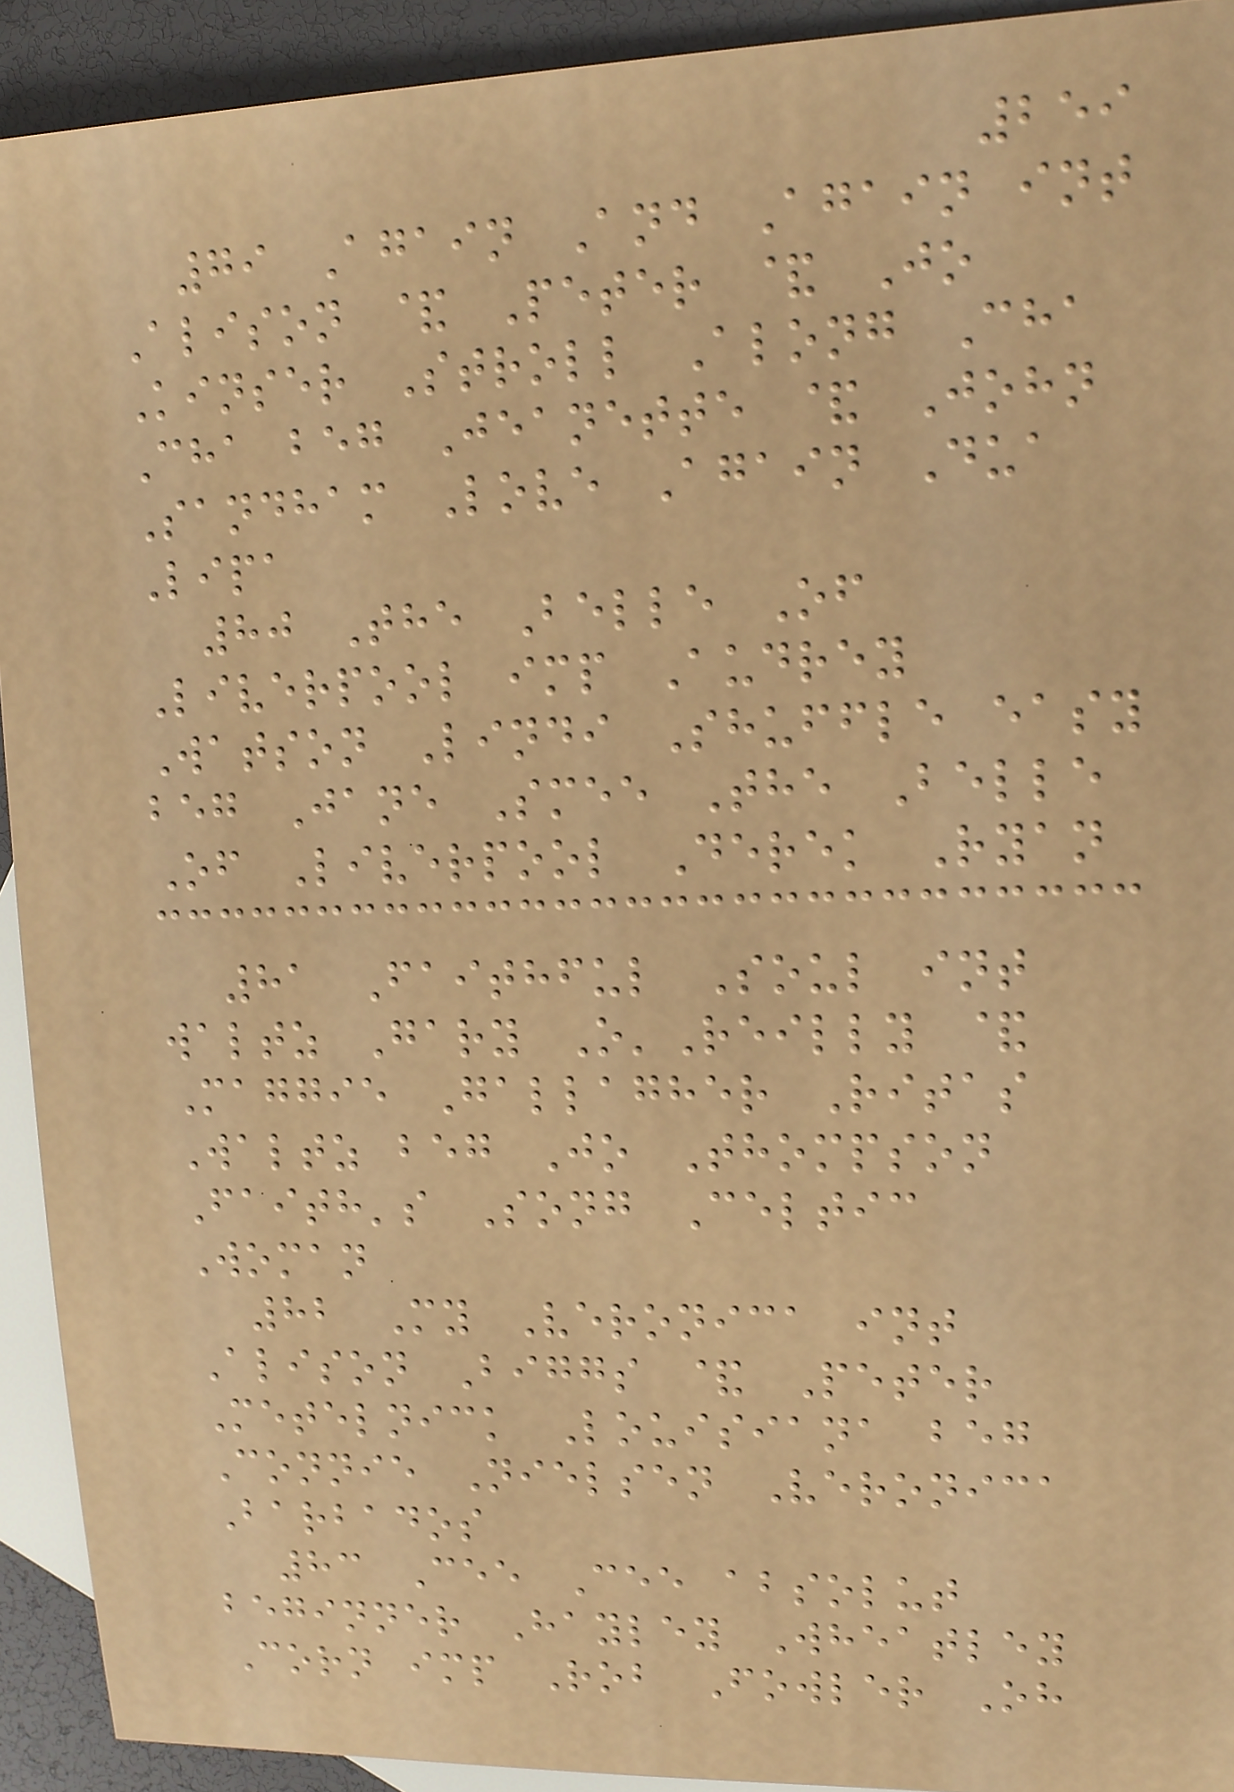259
79 Again And Again int
Alison & Peter & Jo
Kinser Stroll Along Cha
Cha beg Jeanette & John
Sandham Love Again Dua
Lipa
80 The Belle Of
Liverpool imp Audrey
Watson Lindi Shuffle easy
beg Jane Smee The Belle
Of Liverpool Derek Ryan
81 Faithful Soul int
waltz Gary O'Reilly &
Maggie Gallagher Ritas
Waltz beg Jo Thompson
Faith's Song Celtic
Woman
82 My Veronica int
Alison Biggs & Peter
Metelnick Louisiana beg
Connie Nielsen Veronica
Barbados
83 Cee Cee absolut
beginner Hayley Wheatley
Corn imp Rob Fowler Oh
